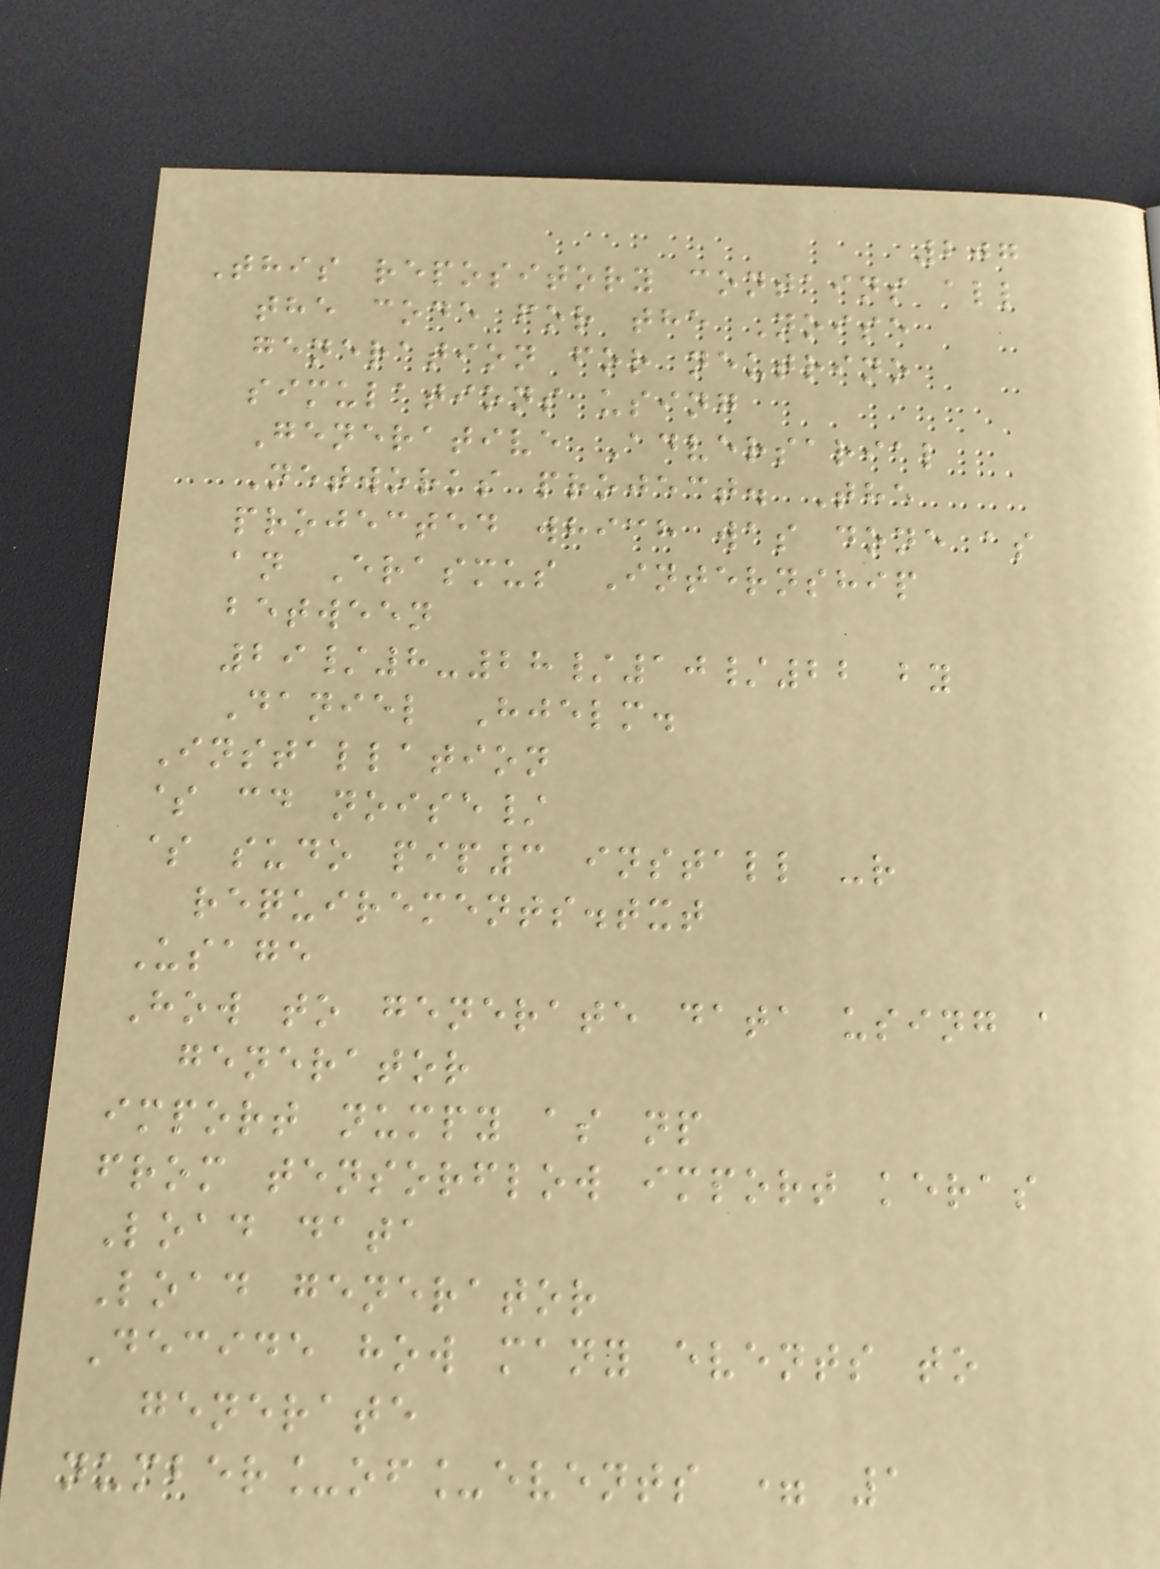207
This repository contains all
the code for the Noise
generation for neutrino
simulations using
Generative Adversarial
Networks project. The
projected which was done as
an Erasmus Internship
between
29/8-28/10/22 by
Daniel Hjelm.
Installation
$ cd noise/
$ sudo pip3 install -r
requirements.txt
Usage
How to generate data using a
generator
import numpy as np
from tensorflow import keras
Load data
Load generator
Decide how many events to
generate
number_of_events = 1
